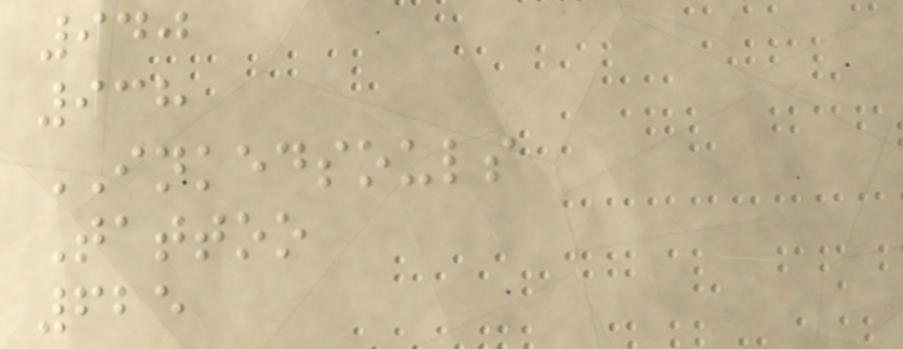940
938
INKEDSOULS
Tattoo
625
